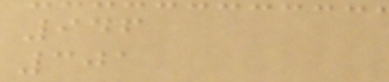946
301
